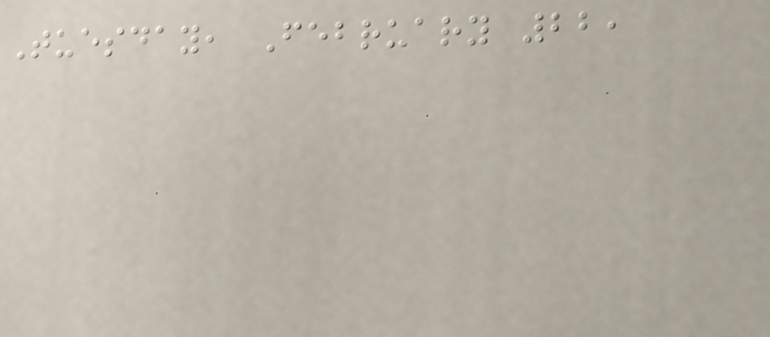Tuesday, February 22,
